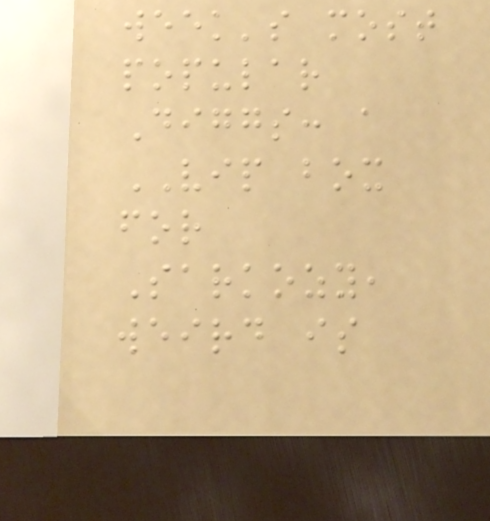week's most
popular
Diggs: a
VIP box
for
Sarkozy,
weird is
